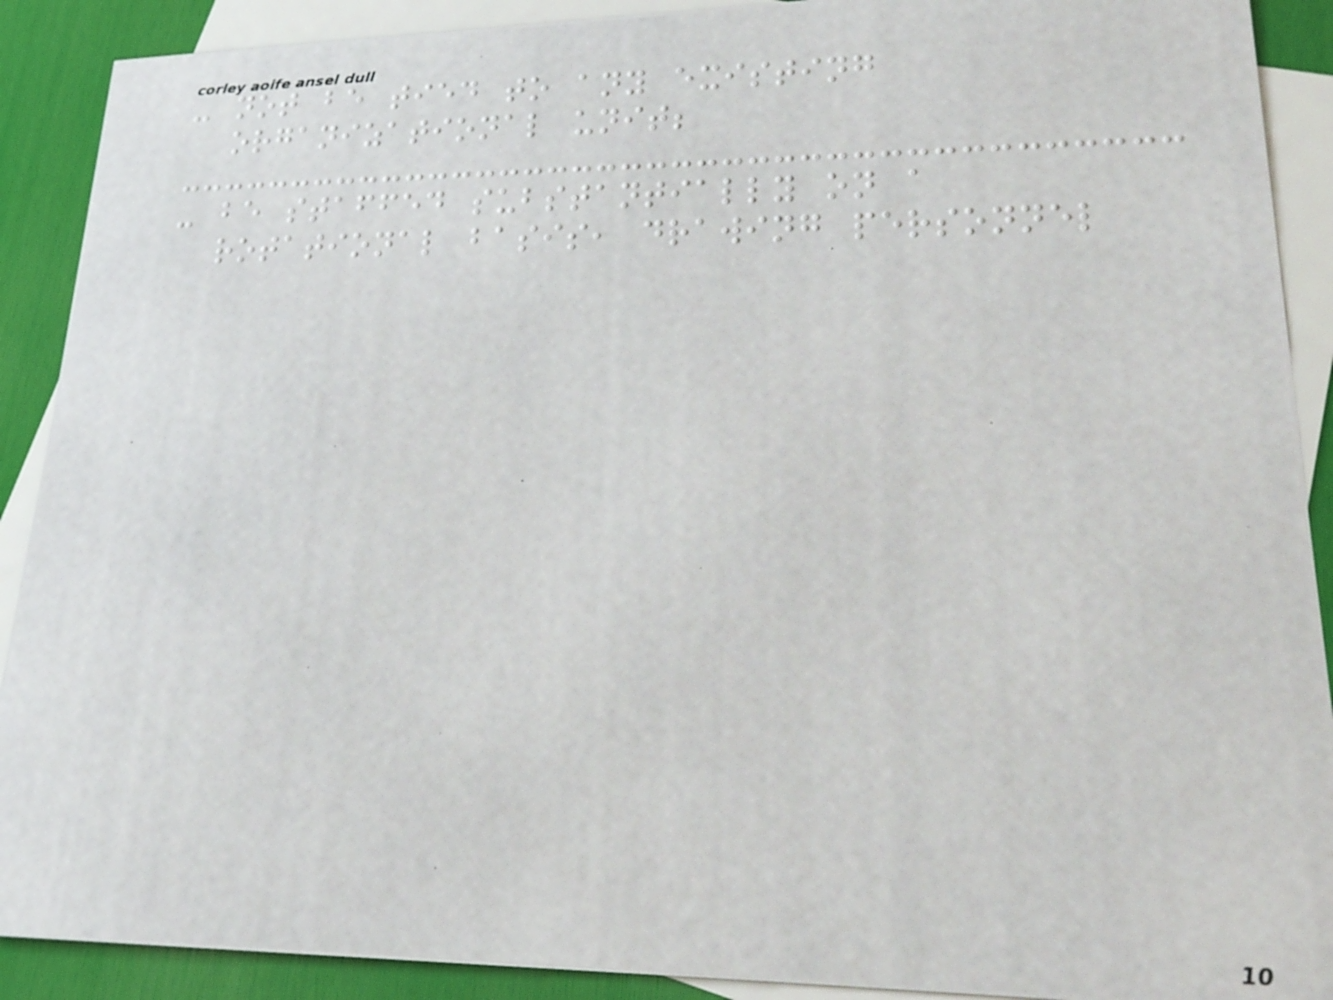- not be tied to any existing
organizational unit;
- be staffed substantially on a
rotational basis, drawing personnel
